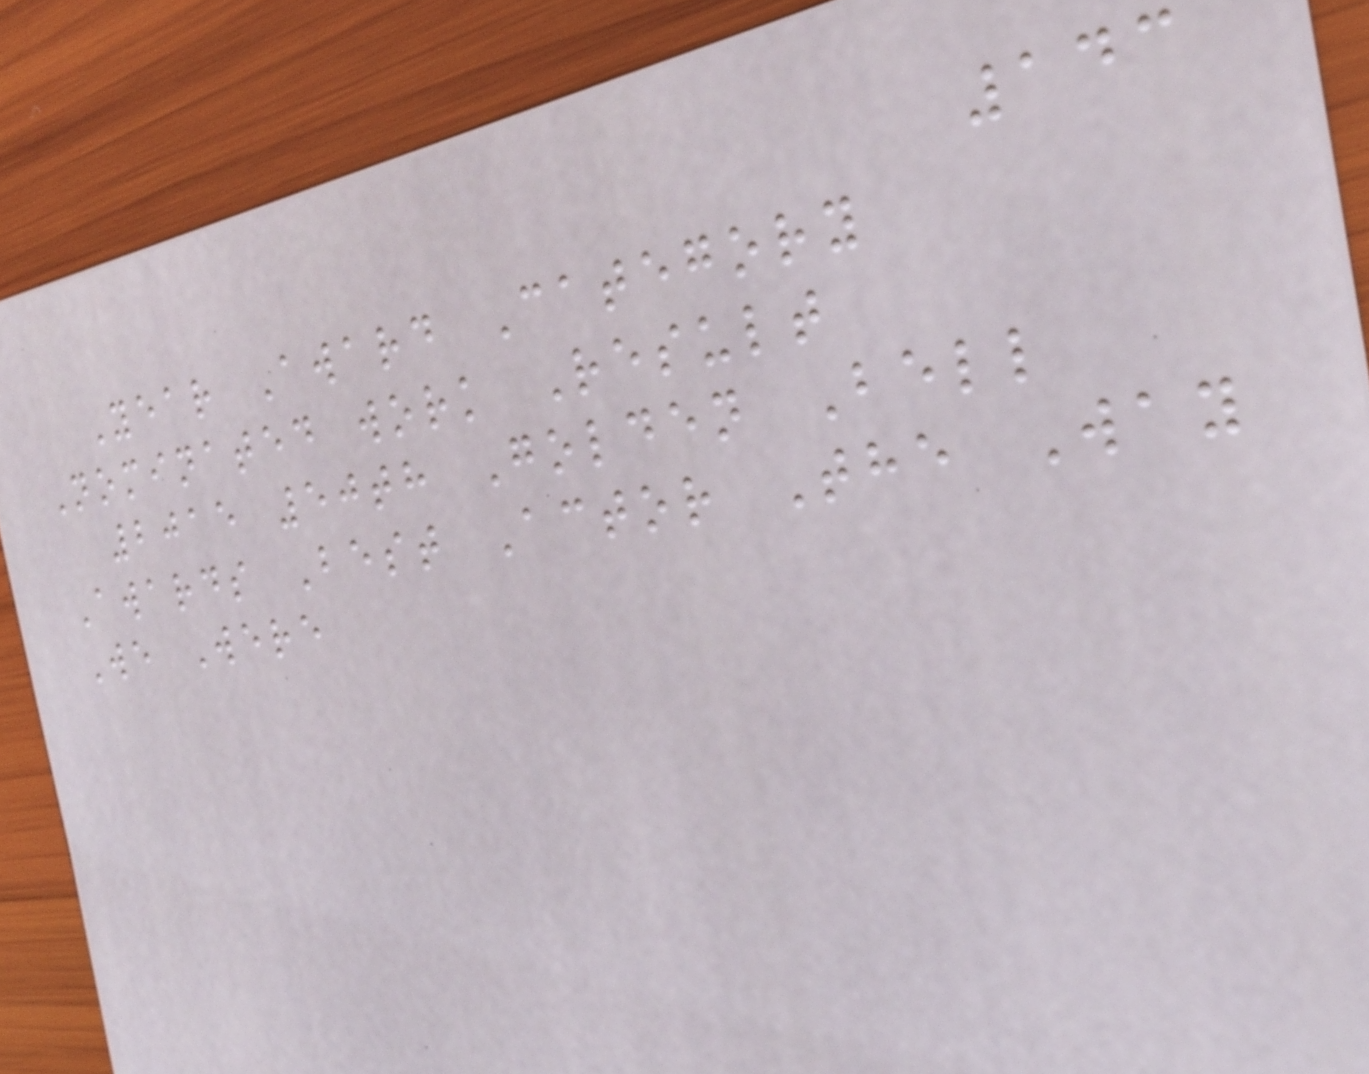143
Year Award Category
Nominated work Result
2015 50th Golden Bell
Awards Best Actor The Way
We Were
